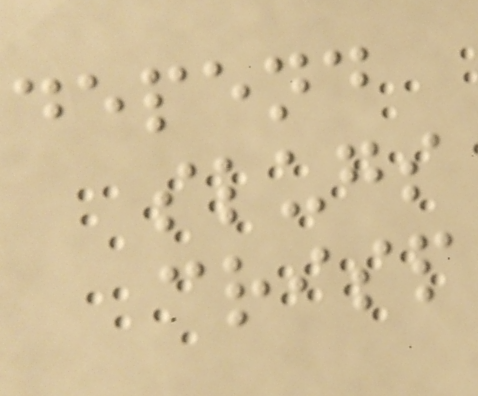depend
slugs
crisp
